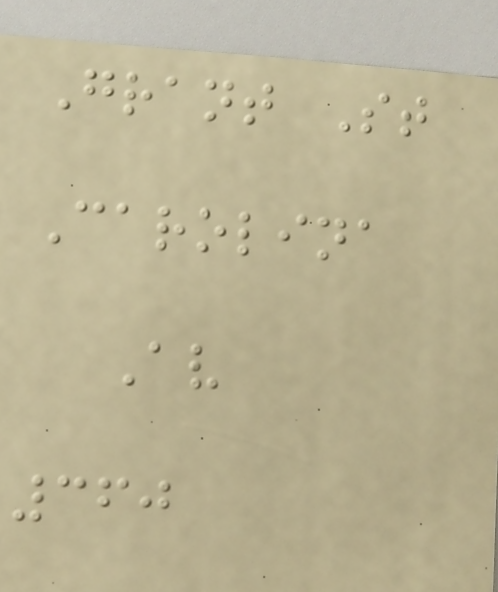Grant St
Carolina
Av
360
